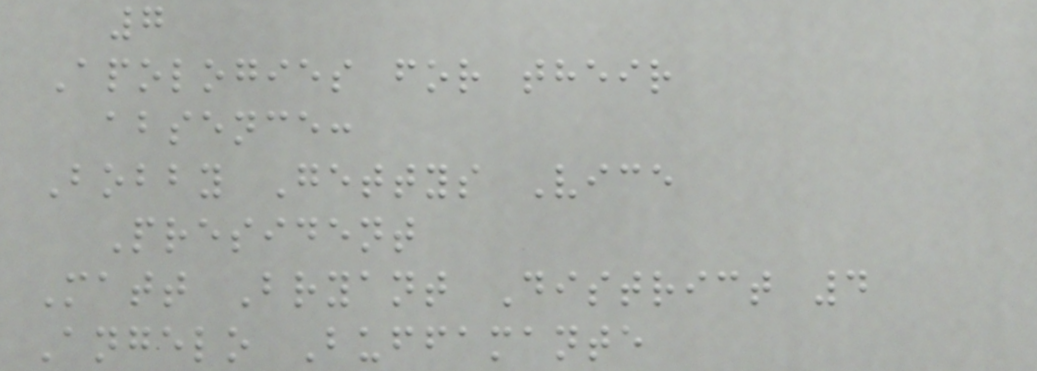7
Apologies for their
absence:
Bobby Gettys Vice
President
Matt Bryant District 4
Angelo Buffamante
